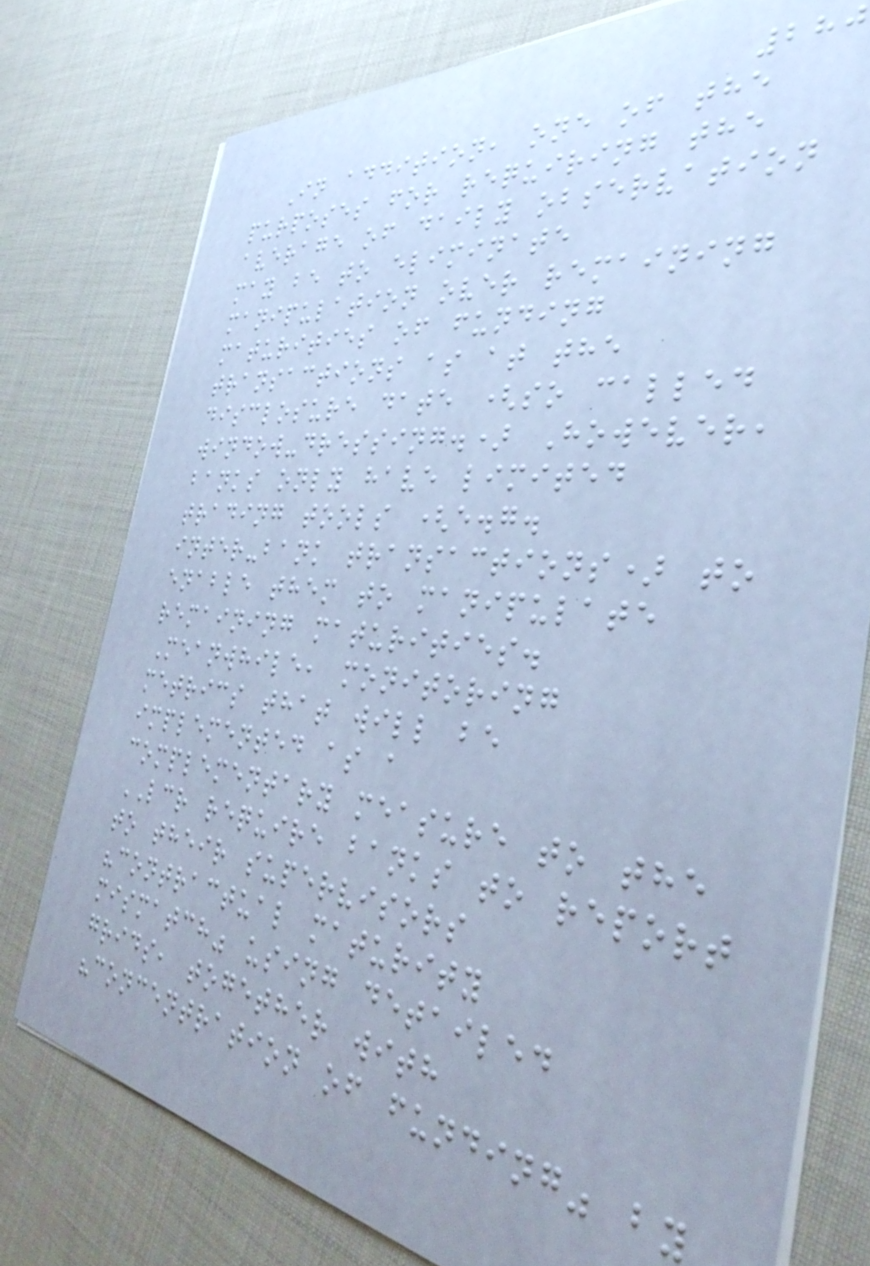280
In addition, one of the
purposes for requiring the
average of daily observation
may be to eliminate
manipulation over remaining
maturities of funding
transactions as at the
disclosure date (so called
window-dressing.) However,
banks only have limited
trading tools (e.g.
inter-bank transactions) to
enable them to manipulate
remaining maturities.
Meanwhile, monitoring
metrics that will be
implemented as a
complementary measure to the
LCR require banks to report
to their supervisors
"contractual maturity
mismatch" using detailed
grids, together with
"concentration of funding" by
